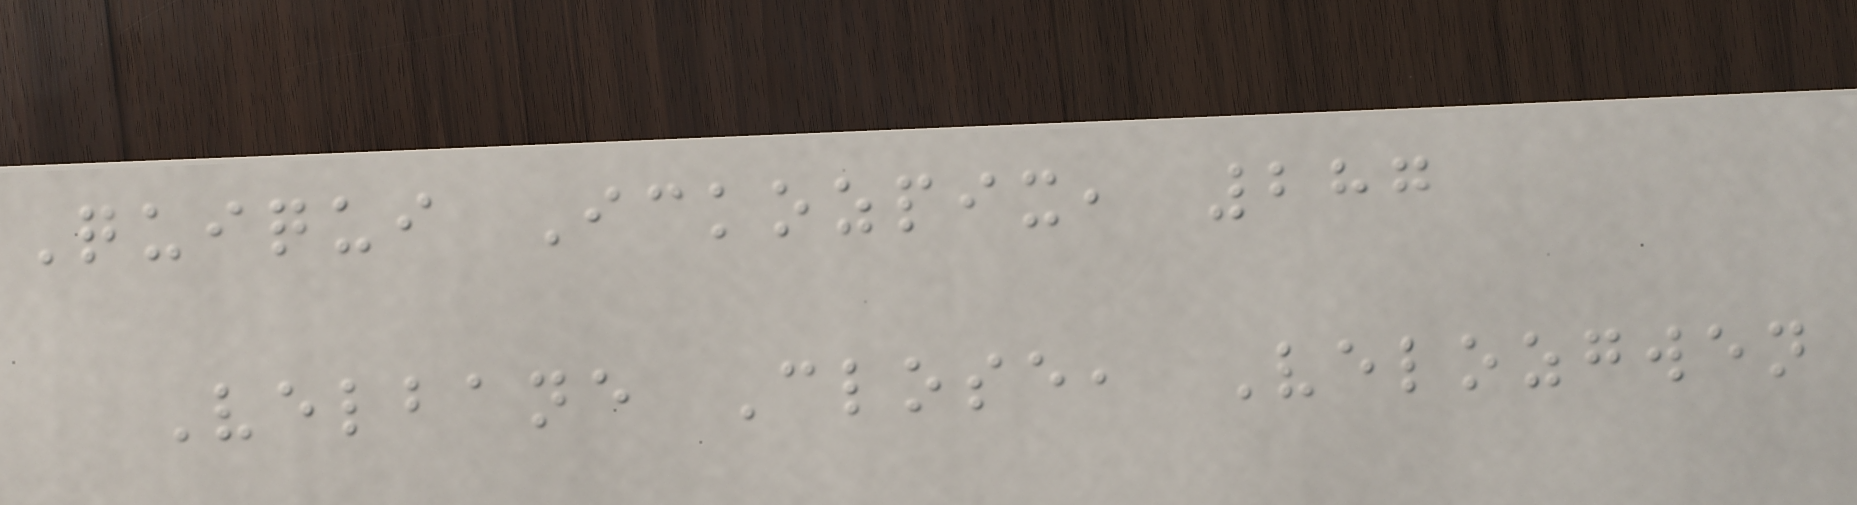Quiqui Ickozpix, 287
Velbane Close, Velozgwen
